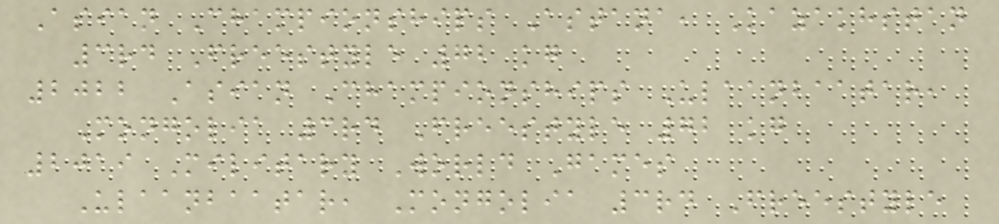Asian Championships Astana, Kazakhstan
3rd Freestyle 72 kg
2022 Asian Championships Ulaanbaatar,
Mongolia 3rd Freestyle 72 kg
2019 Military World Games
Ulaanbaatar, Mongolia 3rd Freestyle
